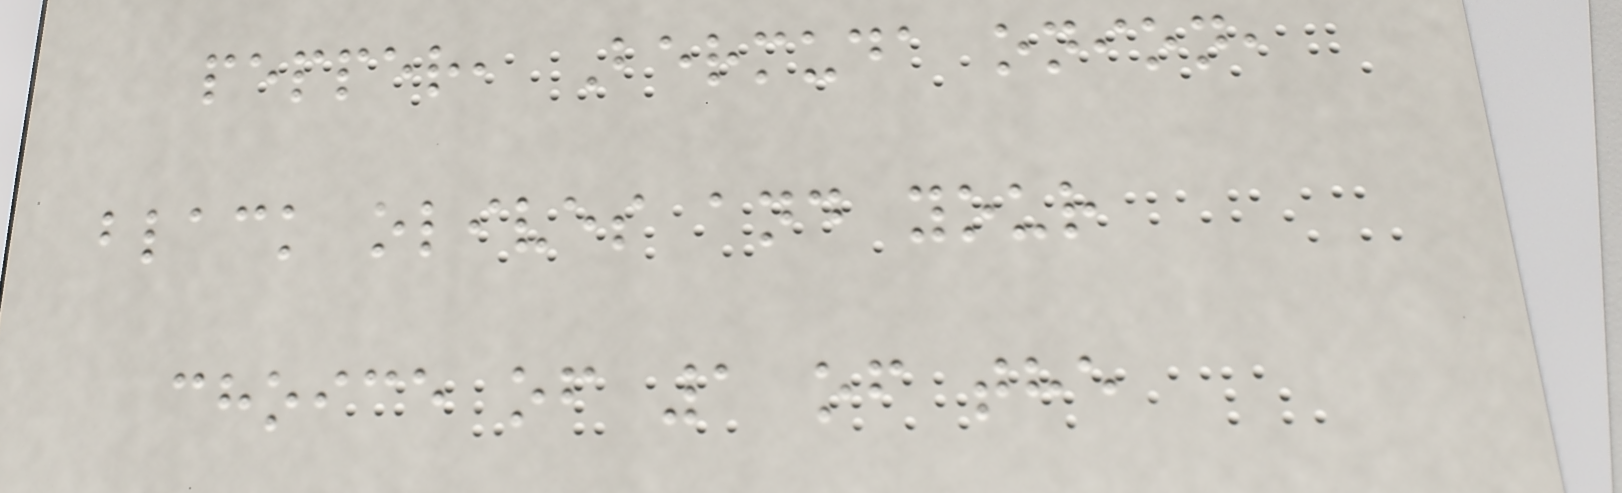pepper, Bermuda onion,
black olives and your
choice of 1 of the
